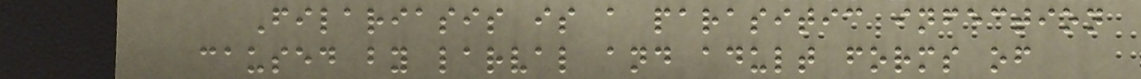Filariasis is a parasitic infection
caused by larval and adult forms of
